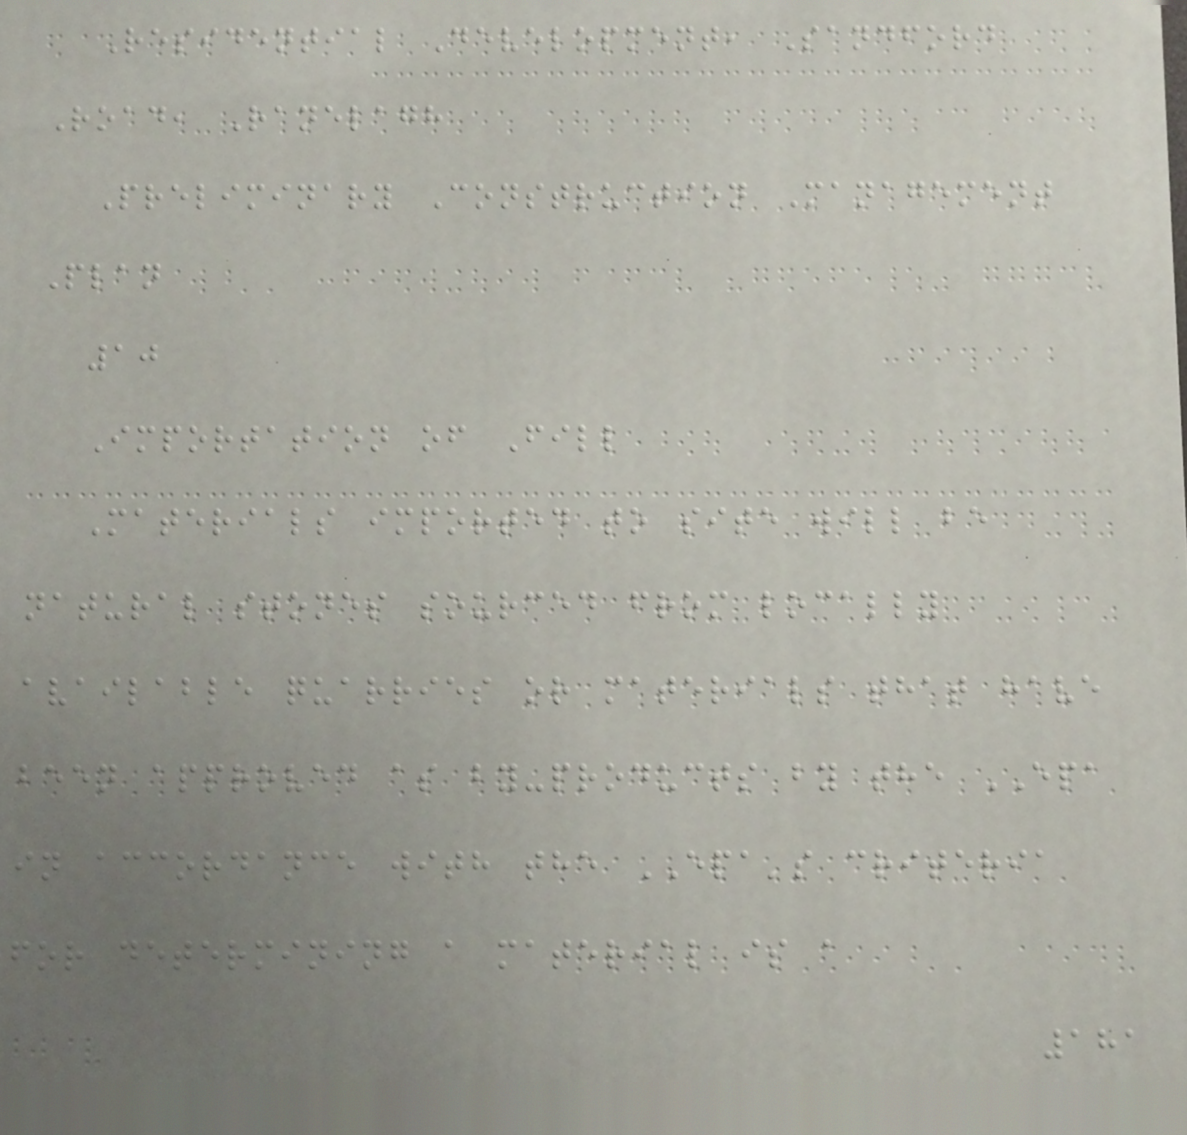Residential Development, Sandford
Road, Ranelagh
Preliminary Construction Management
Plan
10
Importation of Fill
Materials imported to site will be
natural stones sourced from locally
available quarries or materials that have
been approved as by-products by the EPA
in accordance with the EPA's criteria
for determining a material is a
181
